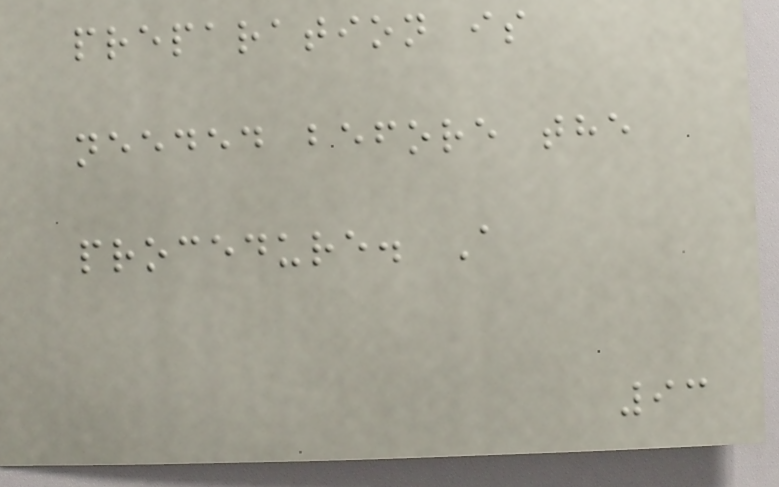preparation is
needed before the
procedure. A
93
